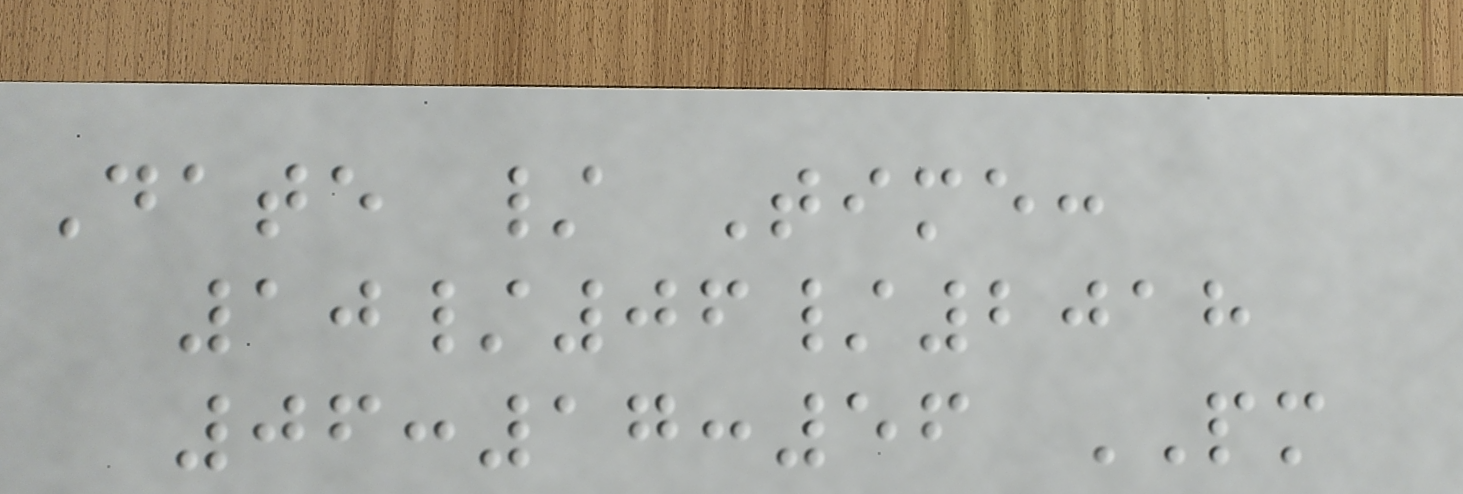Date / Time:
10/06/2018
06:17:56 PM
